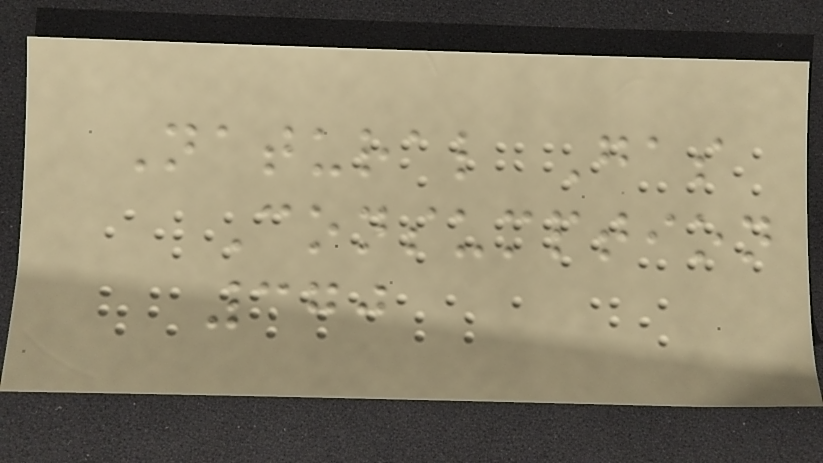Natural Gas
Consumption
370
